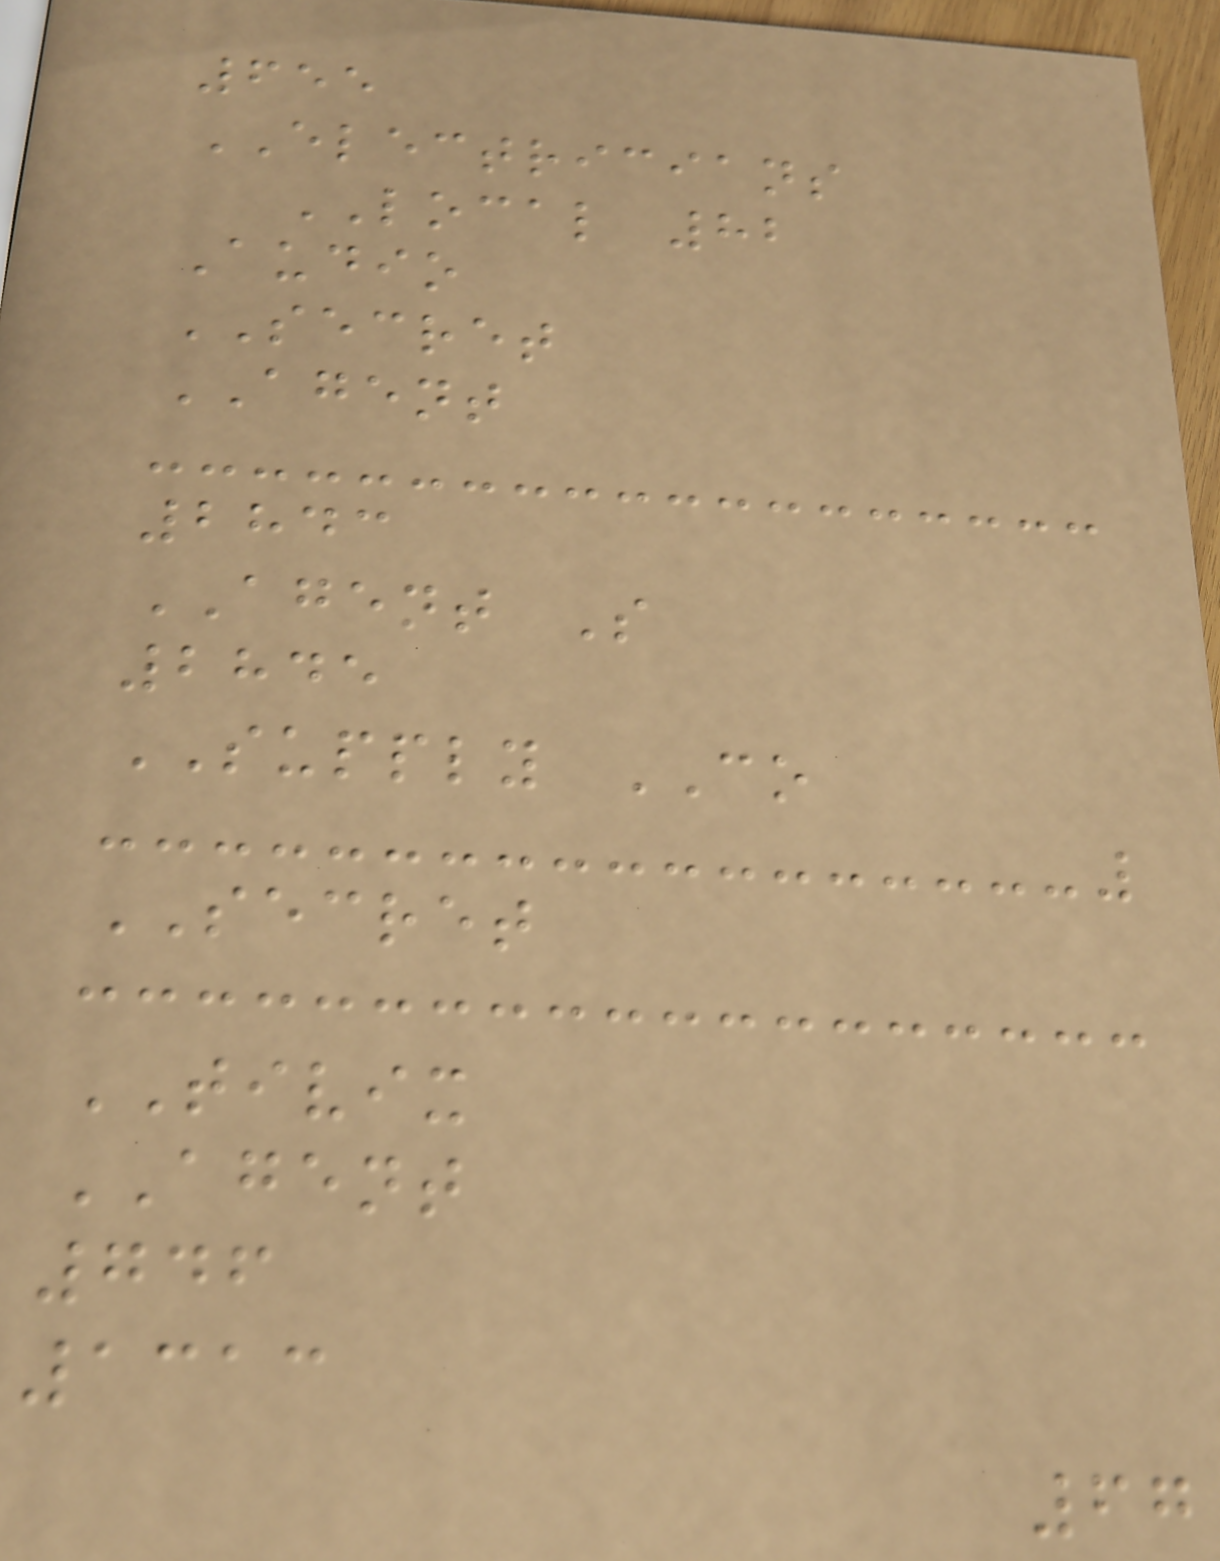655
ELECTRICIANS
LOCAL 82
Audio
SECRET
AGENT
2843
AGENT S
2845
SUPPLY CO
SECRET
TIVIX
AGENT
746
1313
67
